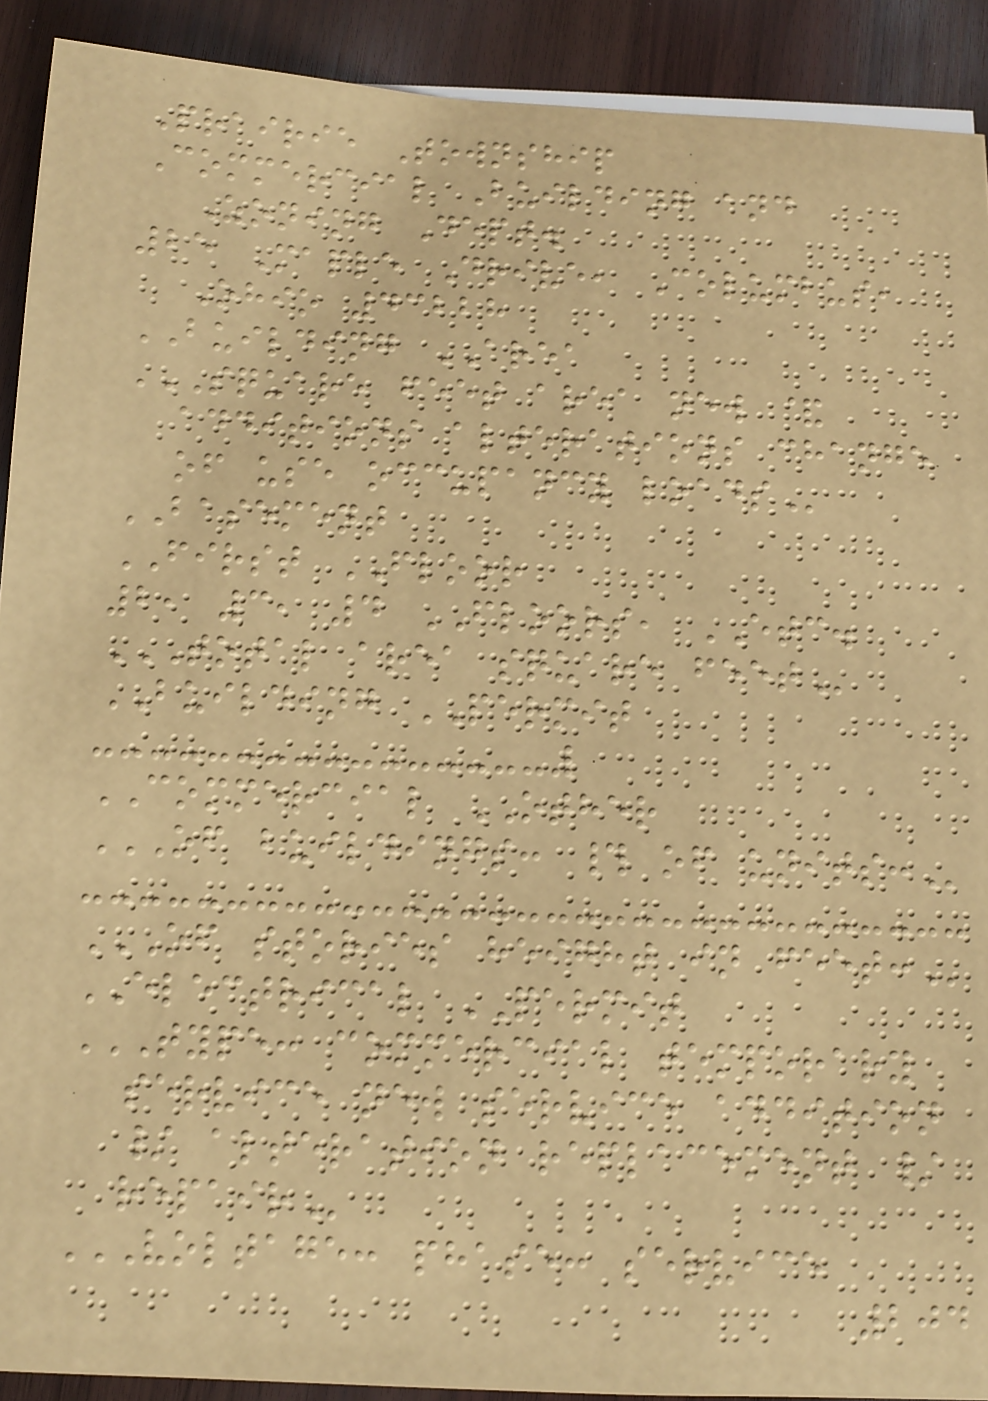Prairie Township
Commercial Building and
Zoning Dept.
25 Maple Drive, Columbus,
Ohio 43228
BUILDING AREA
SQUARE FEET AREA NEW &
ADDITIONS ALTERATIONS CHANGE
OF USE OCCUPANCY LOADS
BASEMENT
FIRST FLOOR
2, 3, 4 FLOORS, ETC.
TOTAL AREA SQUARE FEET
BUILDING PERMIT
COMMERCIAL OTHER
OF BUILDINGS: # OF UNITS:
OF STORIES HEIGHT IN FEET:
ELECTRICAL PERMIT
TYPE: COMMERCIAL TEMPORARY
SERVICE NEW SERVICE ADDITION
/ ALTERATION REPLACEMENT /
REPAIR
VOLTAGE: PHASE: SERVICE
204
